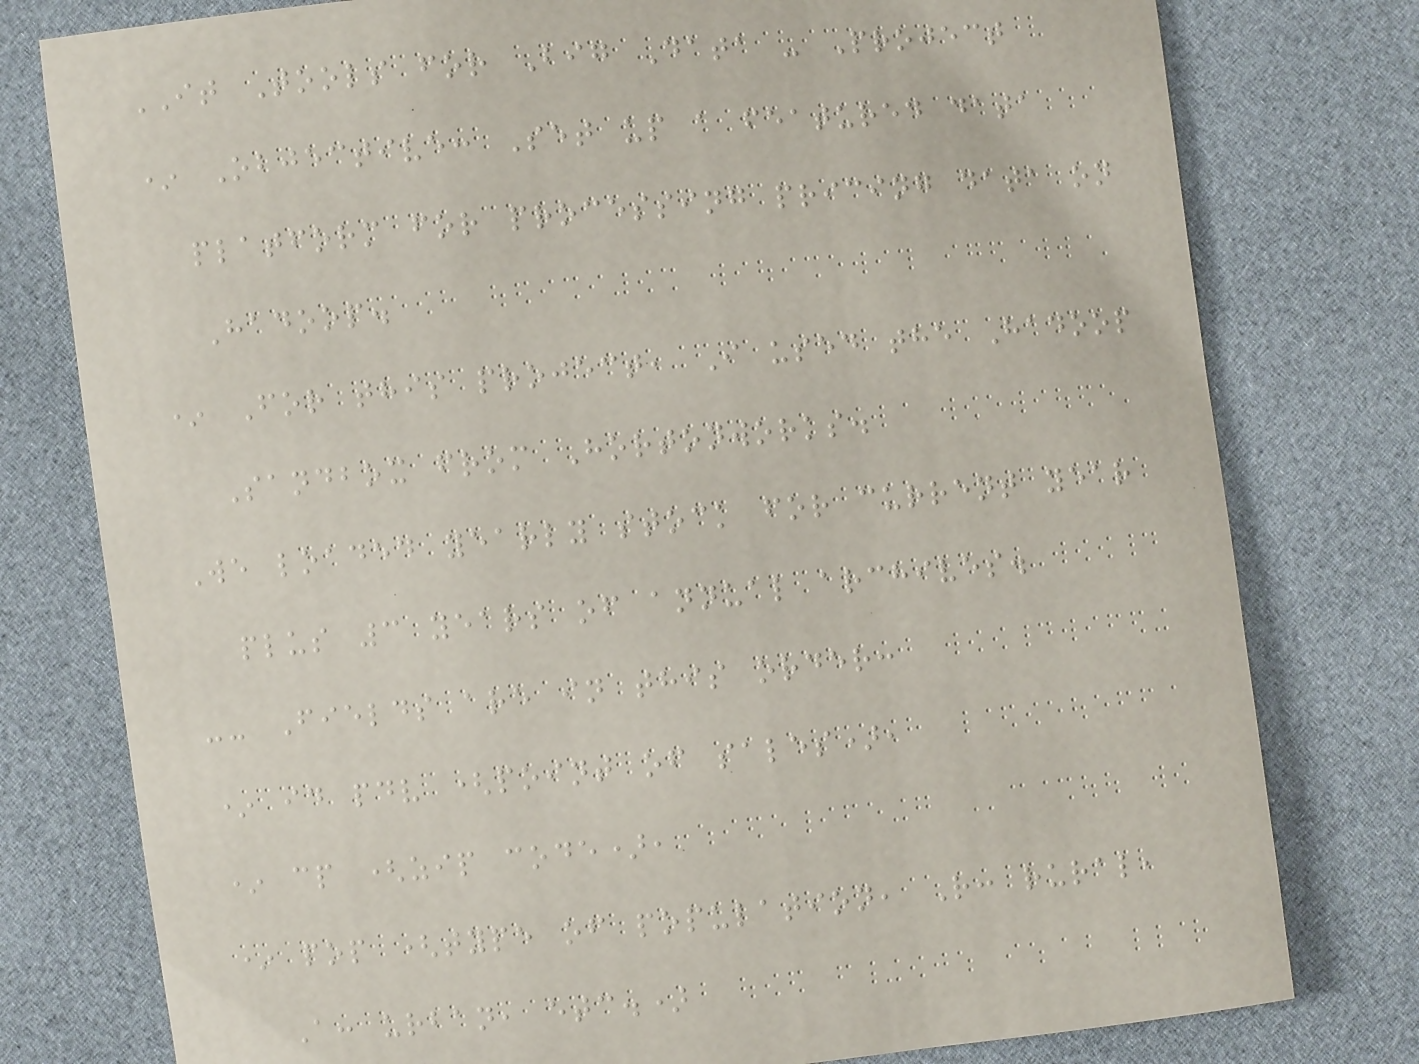IT Tools for Big Data - Project
* Objective: Set up a featured data
platform for processing pricing data on
Hadoop.
* For this project, I used the Hadoop
Sandbox from Hortonworks.
We loaded yearly stock for current year
plus 3 years of annual archives.
-- Fields are in this order:
* id pdv (point of sales),
* cp (zip code),
* pop (type of population, R: rural,
A: urban, etc.)
